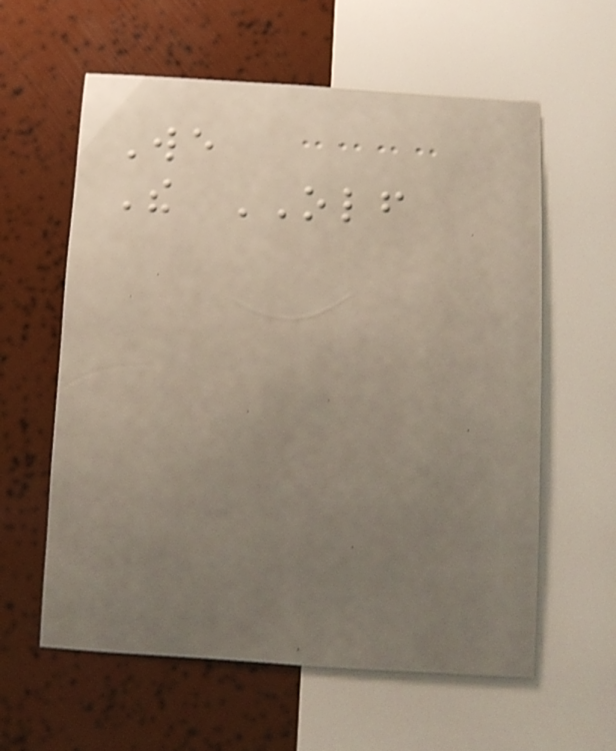We
The OLF
